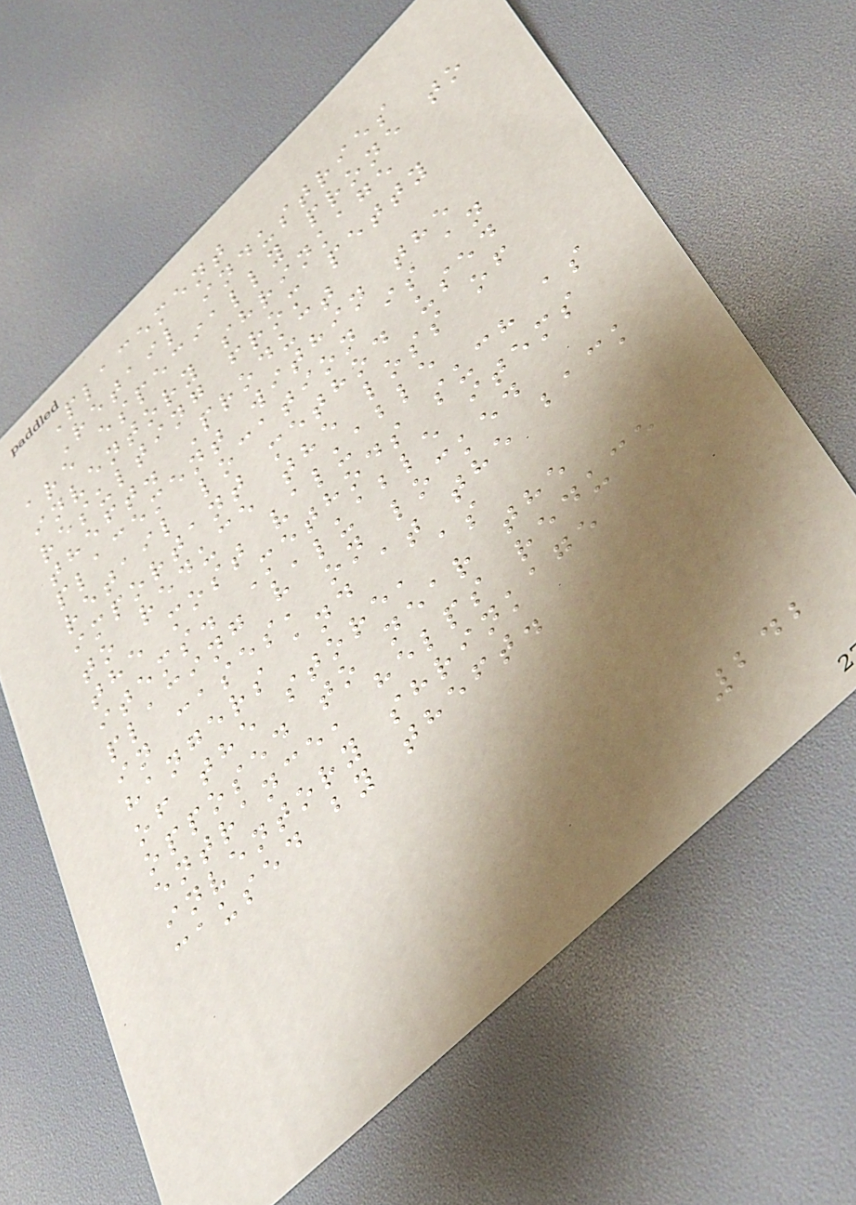Placement
Retail industries
are especially prone to
inventory shrinkage
resulting from petty
theft. Product
placement within the
retail location is an
important method used
to reduce the loss of
the most valuable
items. Methods such as
placing valuable items
in cases, on locked
hangers and at the back
of the store, as
opposed to near the
entrance, helps reduce
inventory shrinkage
caused by theft.
242
